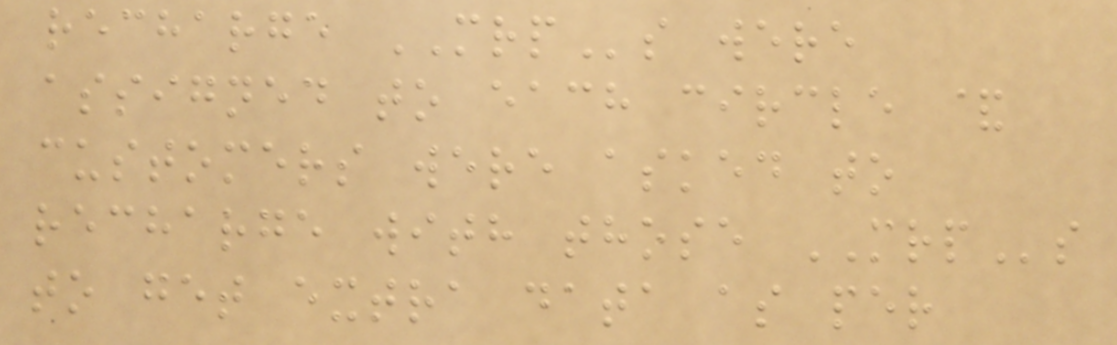recharge MRPs were
assigned to each circle &
customers were asked to
recharge with those MRPs
to get extra data as per
